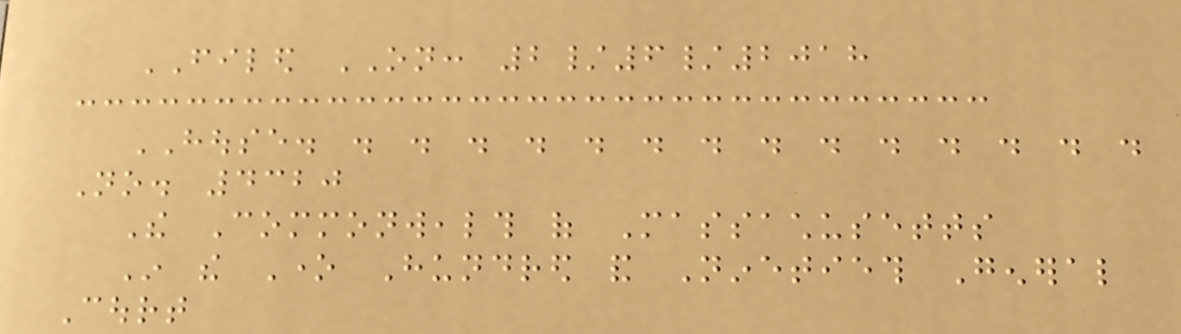FILED ON: 2/6/2018
HOUSE. . . . . . . . . . . . . . .
No. 4320
The Commonwealth of Massachusetts
In the One Hundred and Ninetieth General
Court
